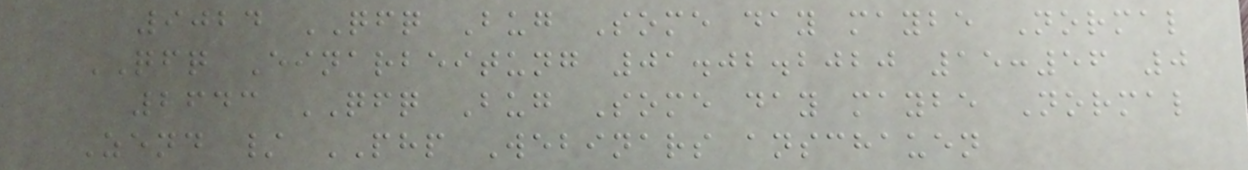9024 QFQ Bug Some day maybe Normal
QFQ Einarbeitung 01.02.2020 15:56 0
2643 QFQ Bug Some day maybe Normal
Zend / PHP Webinars anschauen
